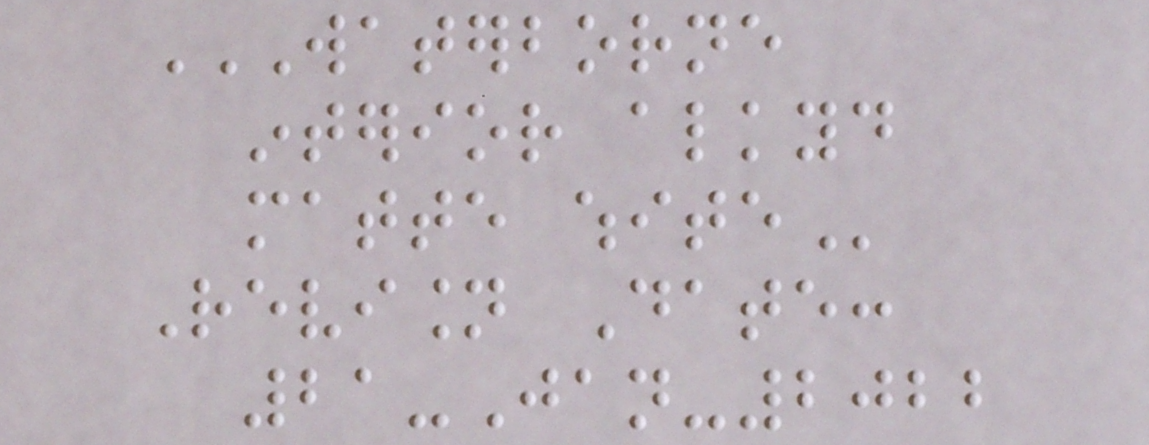WATERBORNE
INTERIOR ALKYD
MATTE WHITE
Revision Date:
21-Jan-2022
